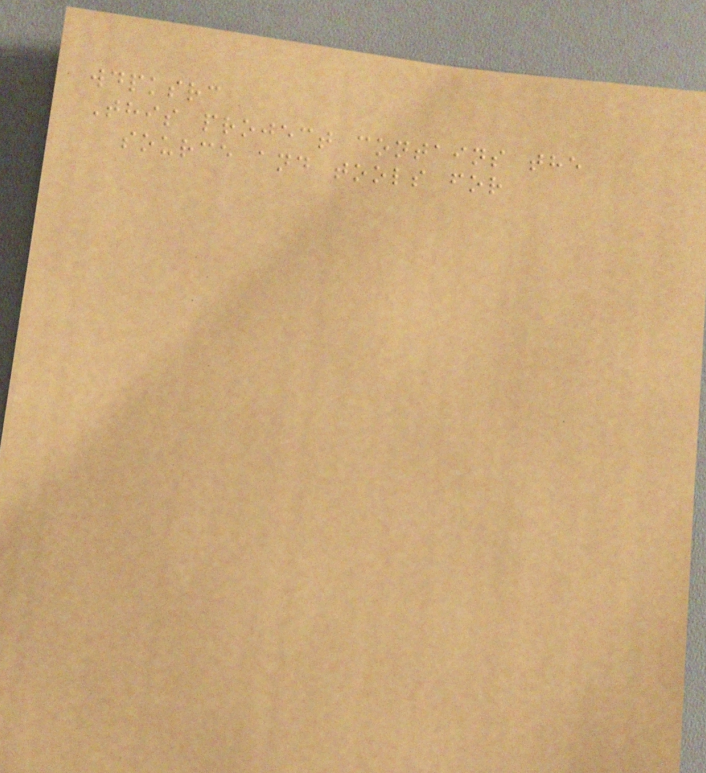wdpksrc
This project contains the
source and tools for
